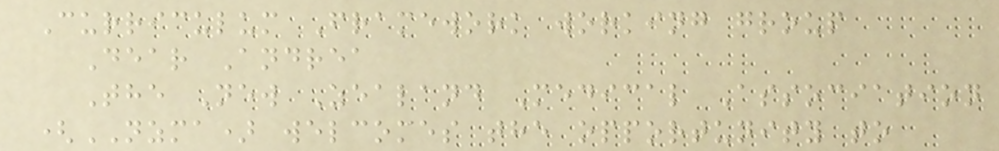Curriculum Framework working group
Dear Andrea
The New Zealand Medical Association
(NZMA) welcomes the opportunity to
